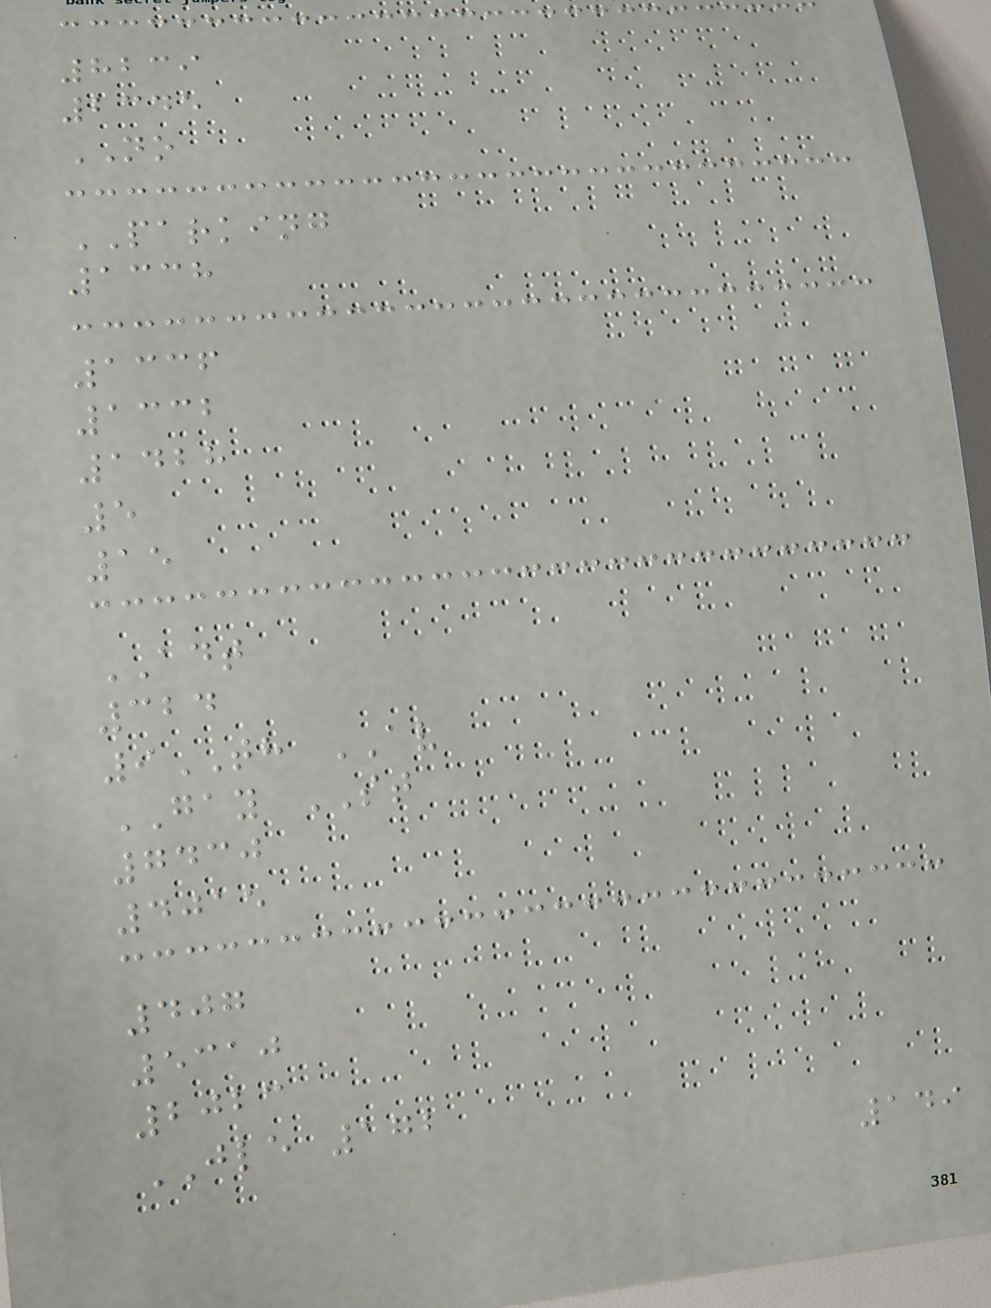8239
2345
NO
PARKING
1338
1336
1332
1428
5
15
ADT
324
9TH AV
GAY ST
7430
4015
407
5310
2023
JLE 172
149
